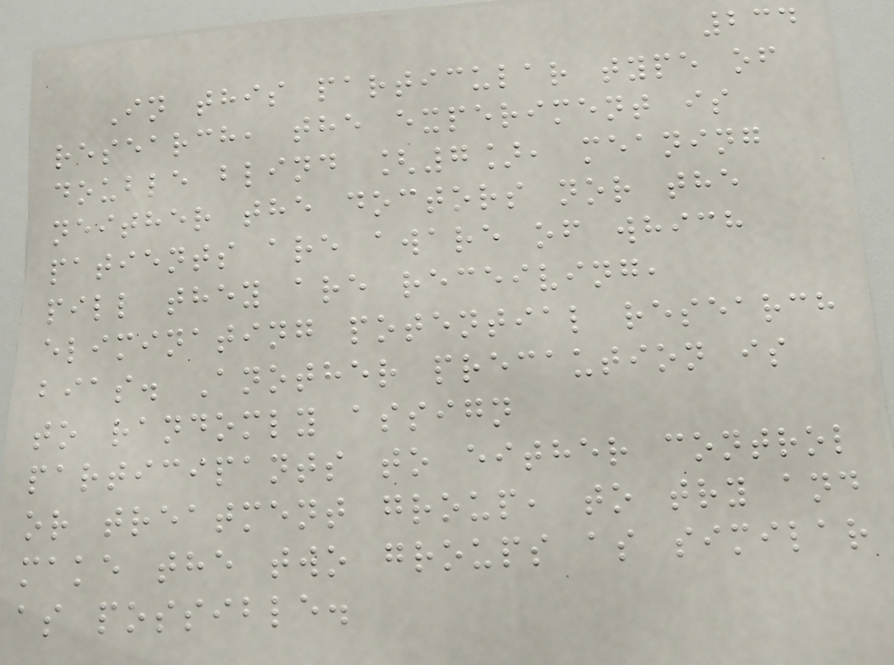234
In this particular type of
research, the experiment is
double blind [7], meaning
neither the doctors nor the
patients are aware of which
pill they are receiving,
eliminating potential research
bias. Another precaution is
to randomly assign
participants to either control
or treatment group, to try and
make the two groups as similar
as possible.
